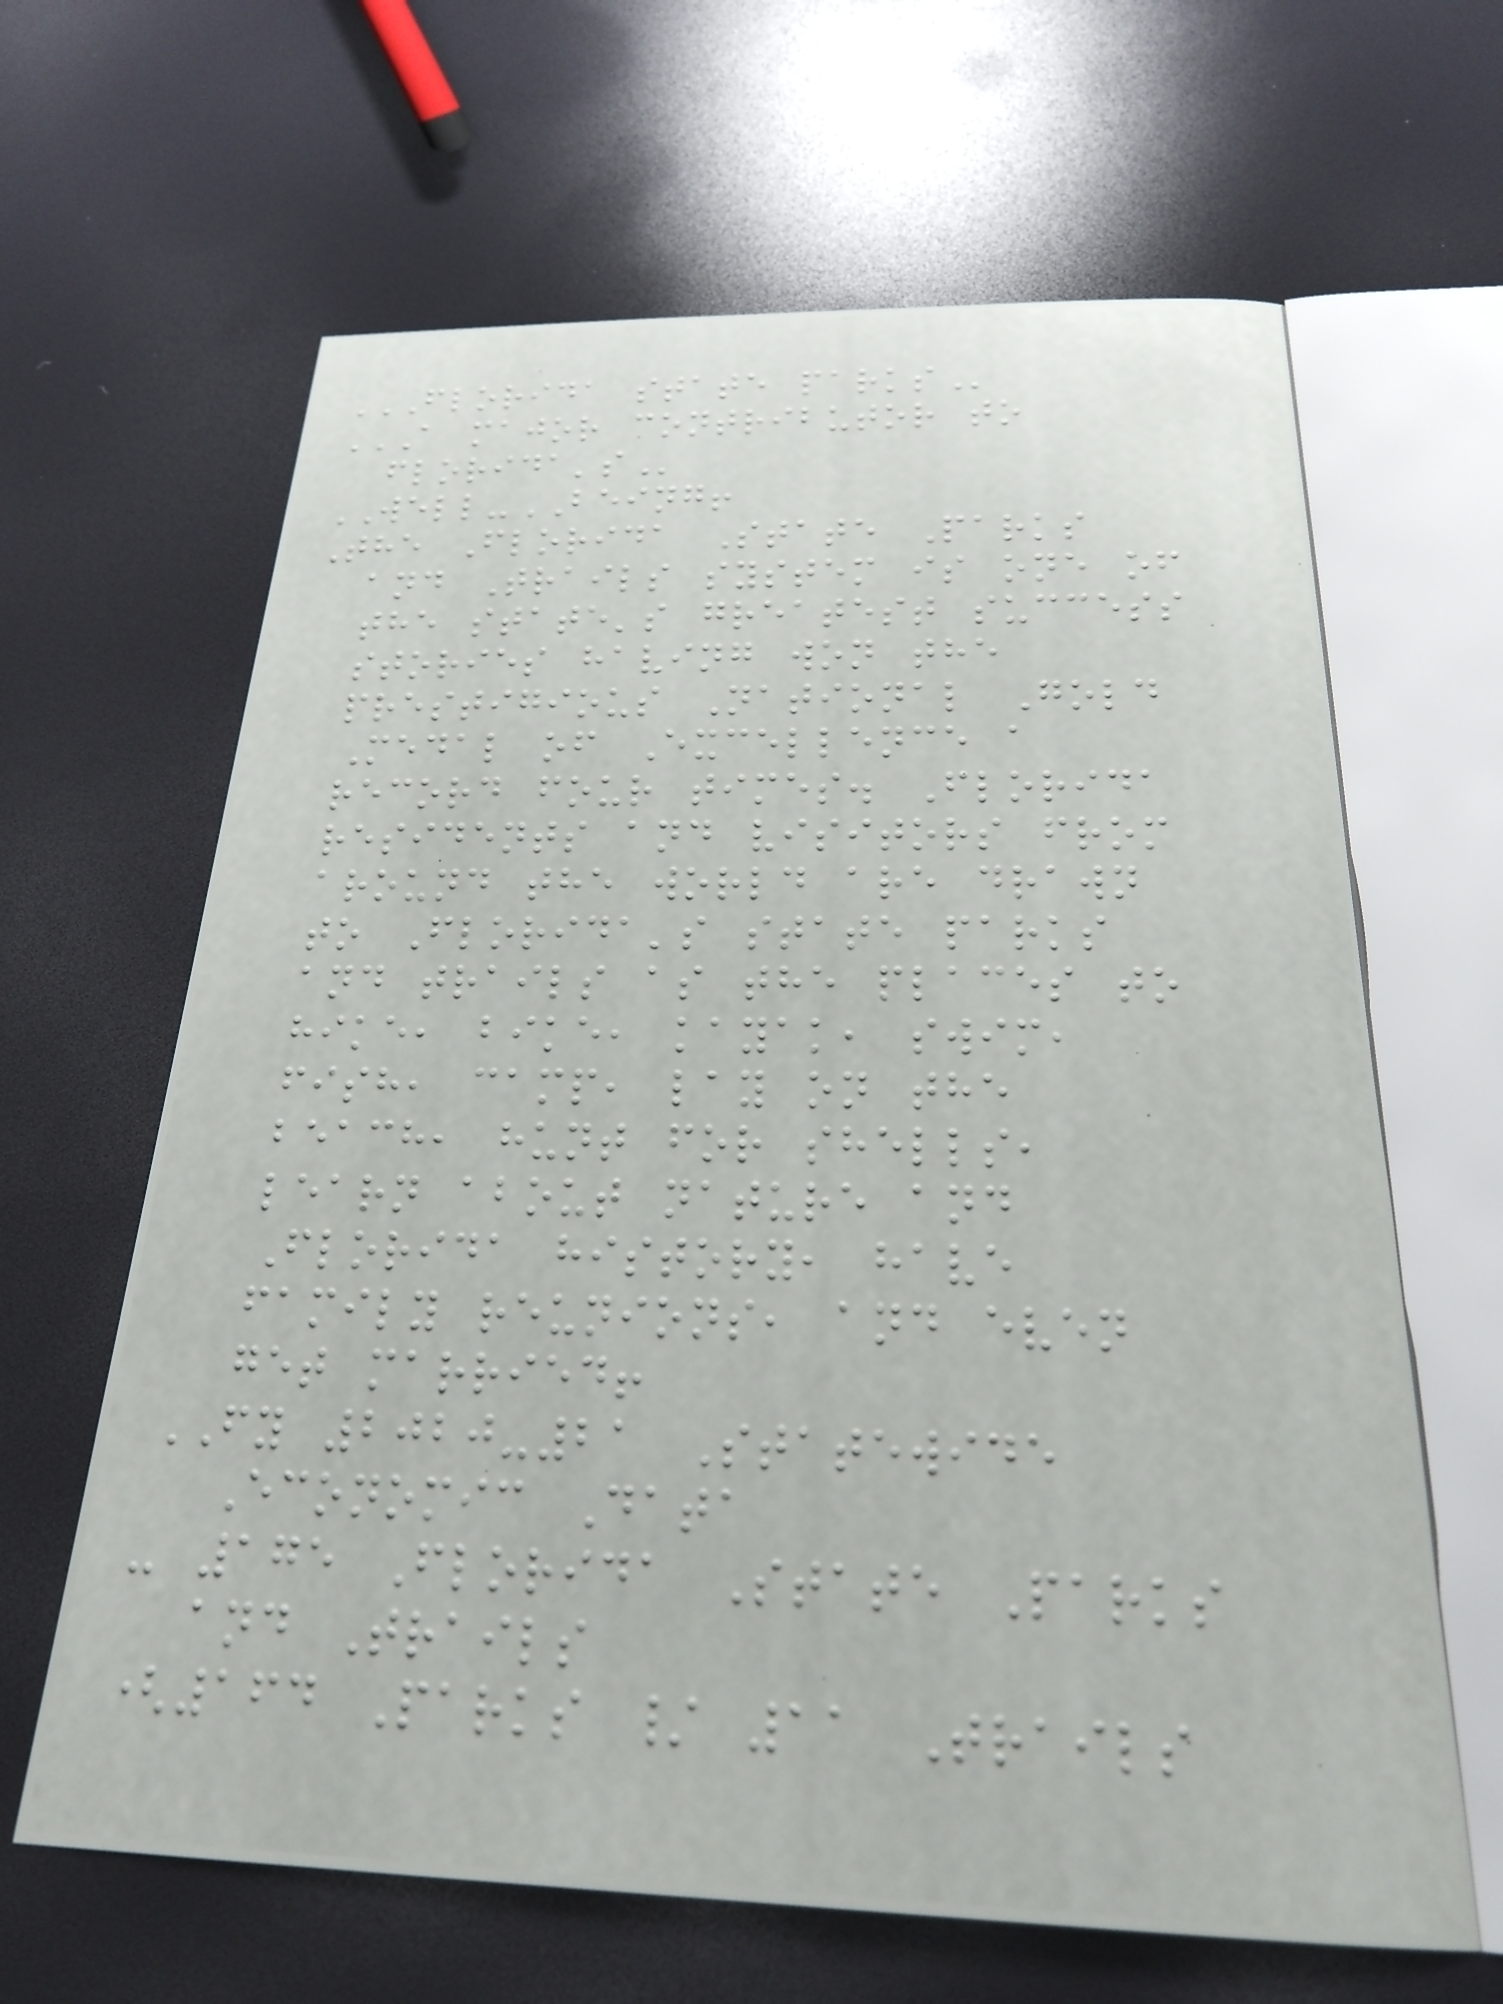FLORIDA STATE PARKS
A MAJOR CONTRIBUTOR TO
FLORIDA'S
WELL-BEING!
The Florida State Parks
and Trails system is one of
the state's greatest success
stories having won the
prestigious National Gold
Medal of Excellence a
record four times. Florida
residents and visitors from
around the world are drawn
to Florida's state parks
and trails as the places to
hike, bike, kayak, swim,
fish, camp, lay on the
beach, hunt for shells,
learn about nature and
Florida history, have
family reunions, and even
get married!
FY 2020-21 Statewide
Economic Data
- 175 Florida State Parks
and Trails
(164 Parks / 11 Trails
